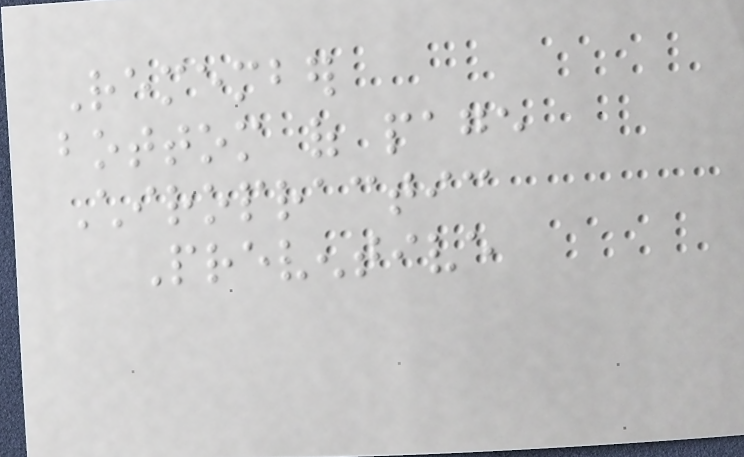Remember
bottom of page
Chiropractic
Preventive
